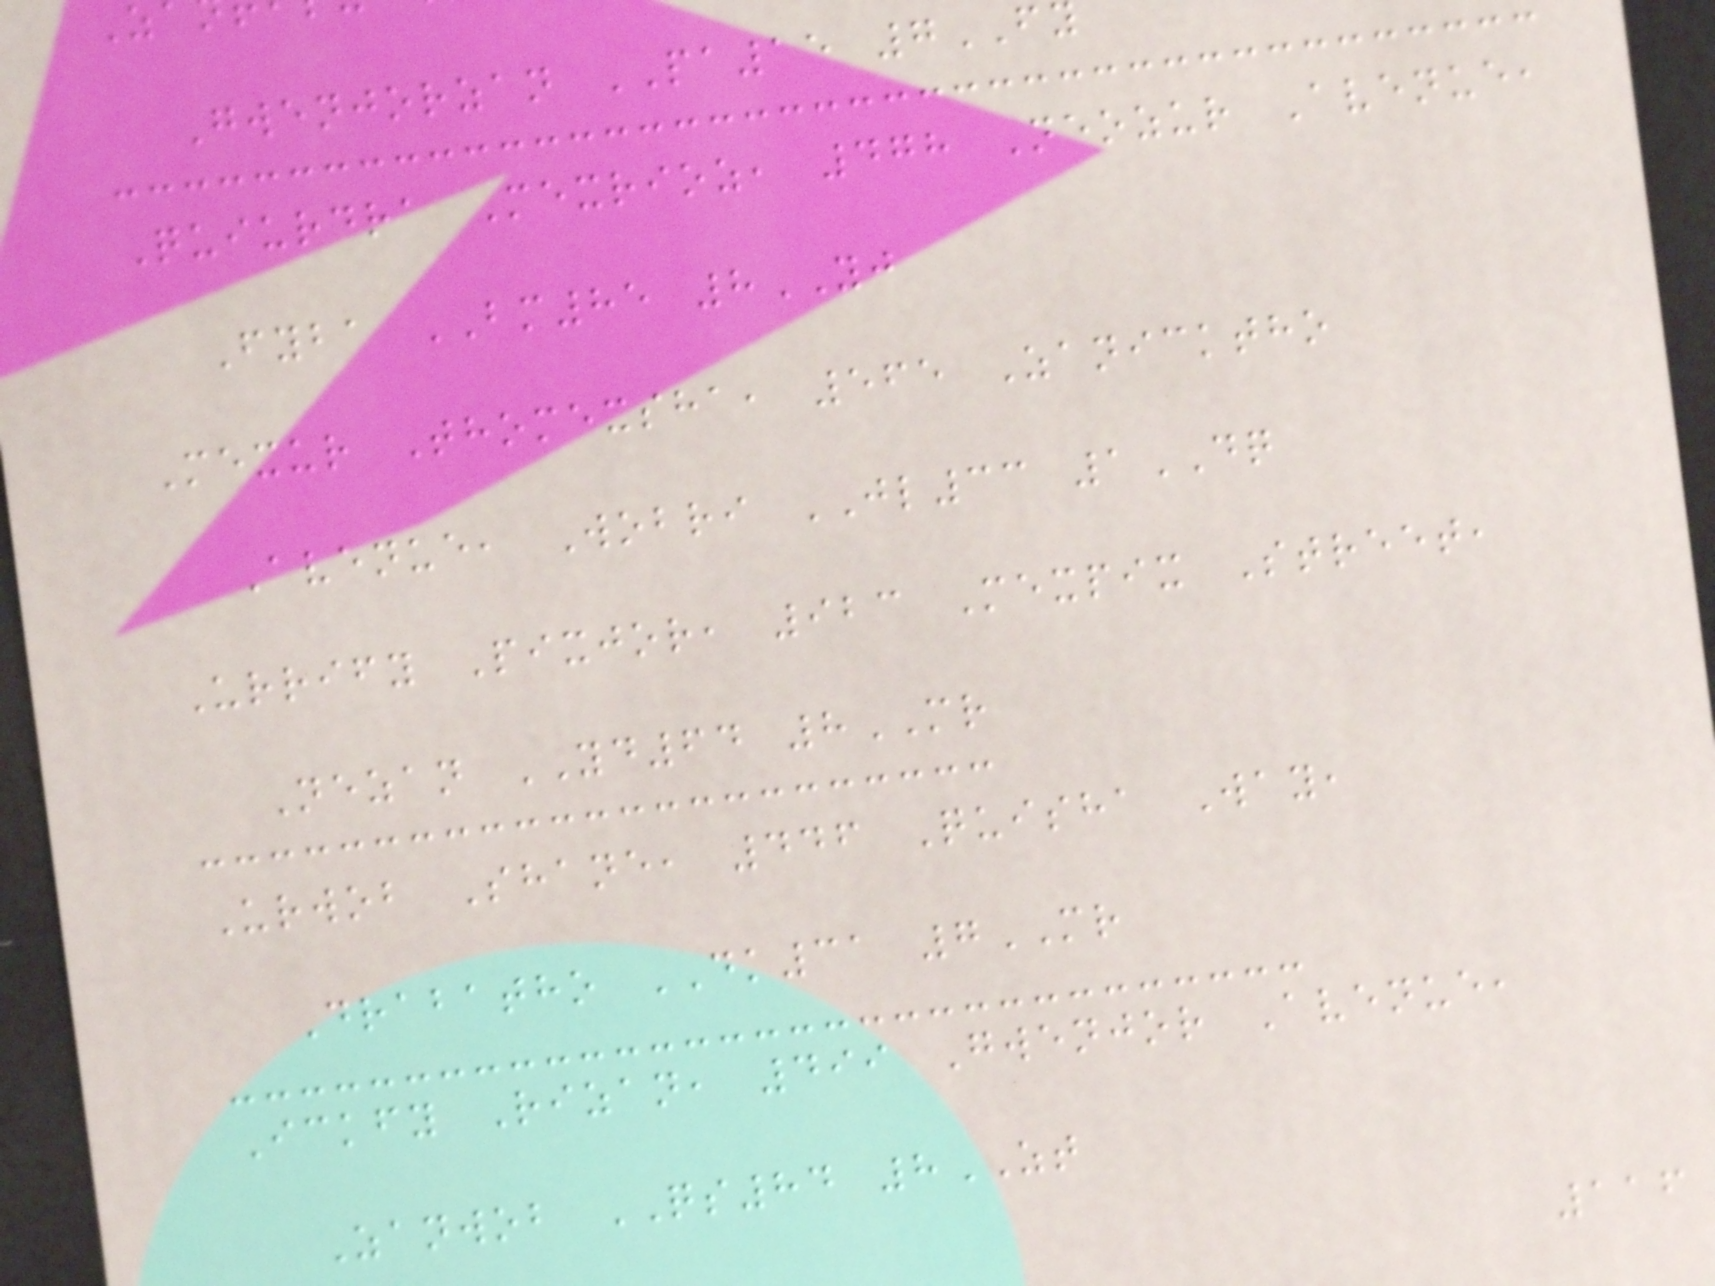Gwenjorzan PA15 7
Quiurdra Mexrioz, 478 Neozur Avenue,
Fyba BM85 8YJ
Mexur Thomexsha, 565 Zanicktho
Avenue, Wobri JL33 1DQ
Urrify Pixjor, 923 Mexpix Street,
Nezan YD64 8MR
Urwob Shane, 446 Quisha Way,
Drabatho DK31 7MR
Ickfy Rizan, 499 Gwenjor Avenue,
Zanwob QS84 8ZT
116
